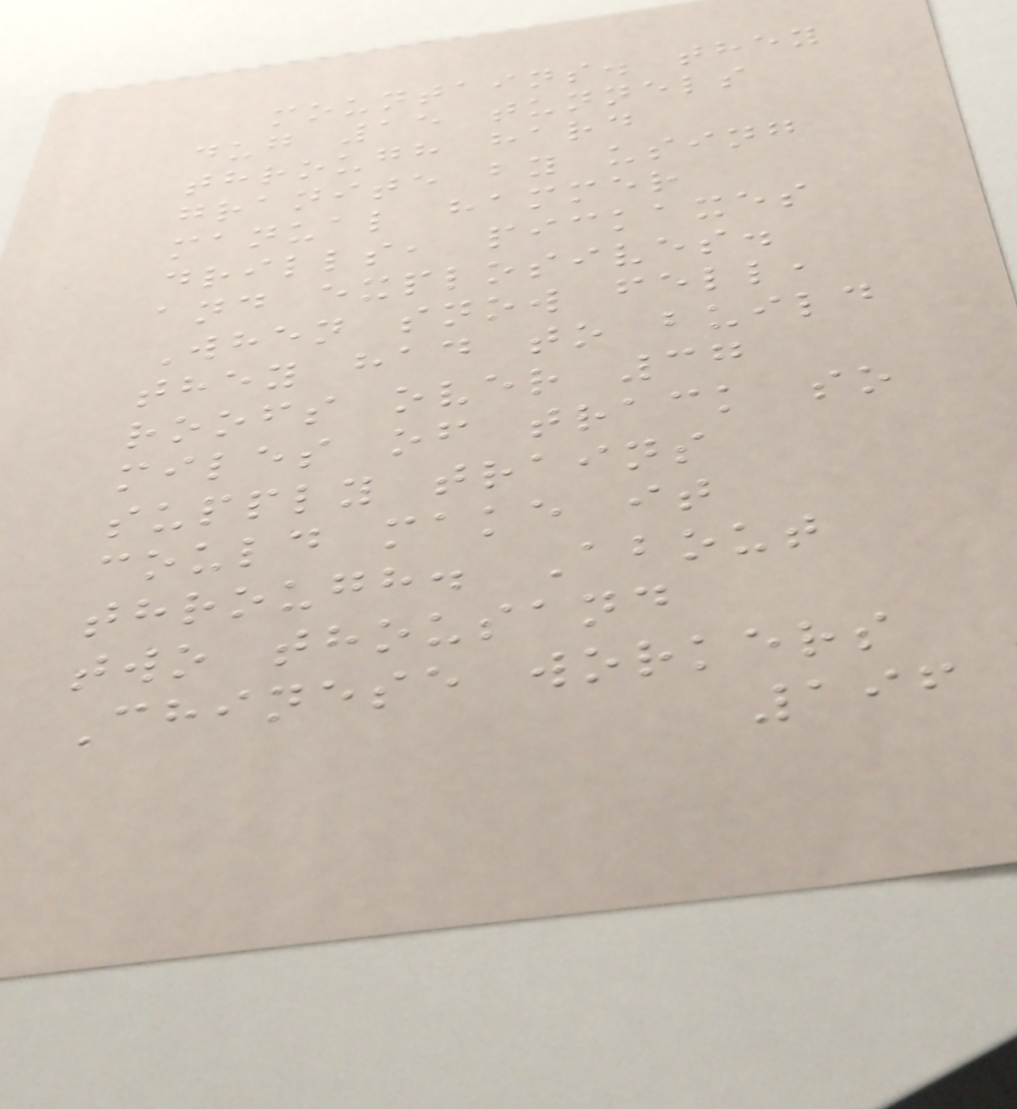mountains. they
dug 15 tunnels
through hard
granite by using
manual hammer
drills, pickaxes
and explosives.
When snow fell,
they had to build
roofs over 37
miles of track so
supply trains
could make it
through. About
two thousand
Chinese workers
196
